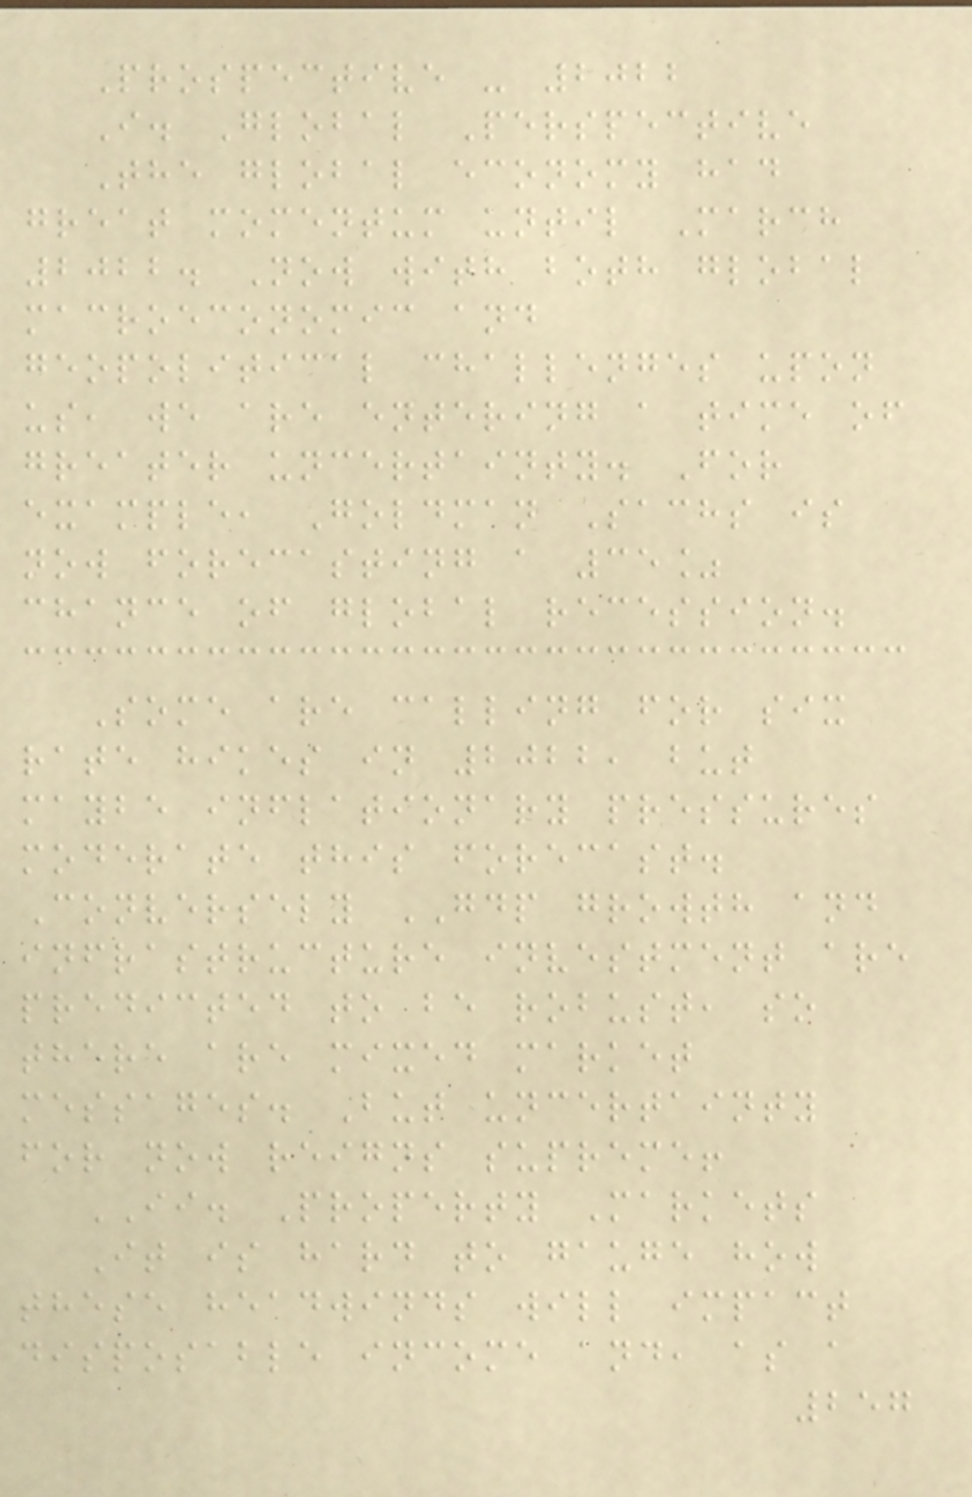Prospective - 2022
I. Global Perspective
The global economy had
great momentum until March
2022. Now with both global
macroeconomic and
geopolitical challenges upon
us, we are entering a time of
greater uncertainty. For
example, Goldman Sachs is
now forecasting a 35%
chance of global recession.
Some are calling for six
rate hikes in 2022, but
maybe inflationary pressures
moderate this forecast.
Conversely GDP growth and
infrastructure investment are
predicted to be robust, so
there are mixed market
messages. But uncertainty
for now reigns supreme!
II. Property Markets
It is hard to gauge how
these headwinds will impact
disposable income and, as a
257
